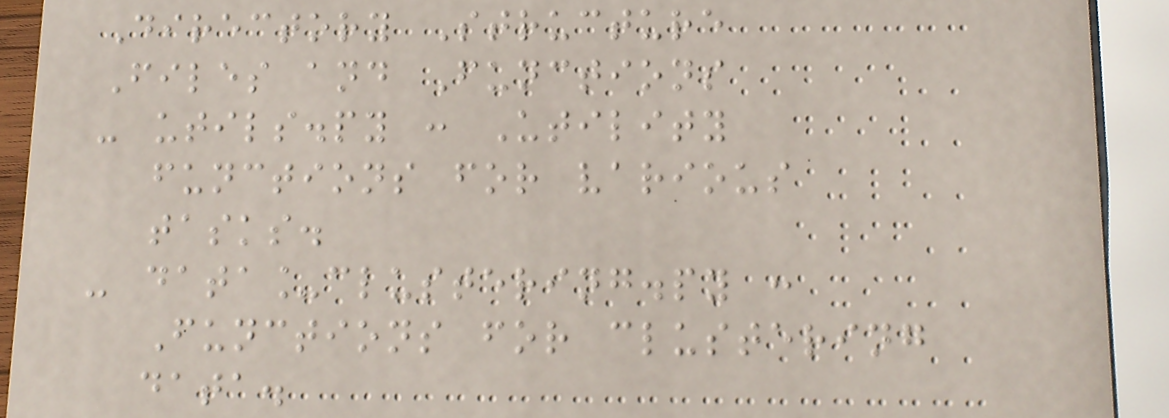Directory Structure
Files and Functions
- utils.py : Utility
functions for various
tasks.
- data_clustering.py :
Functions for clustering
data.
